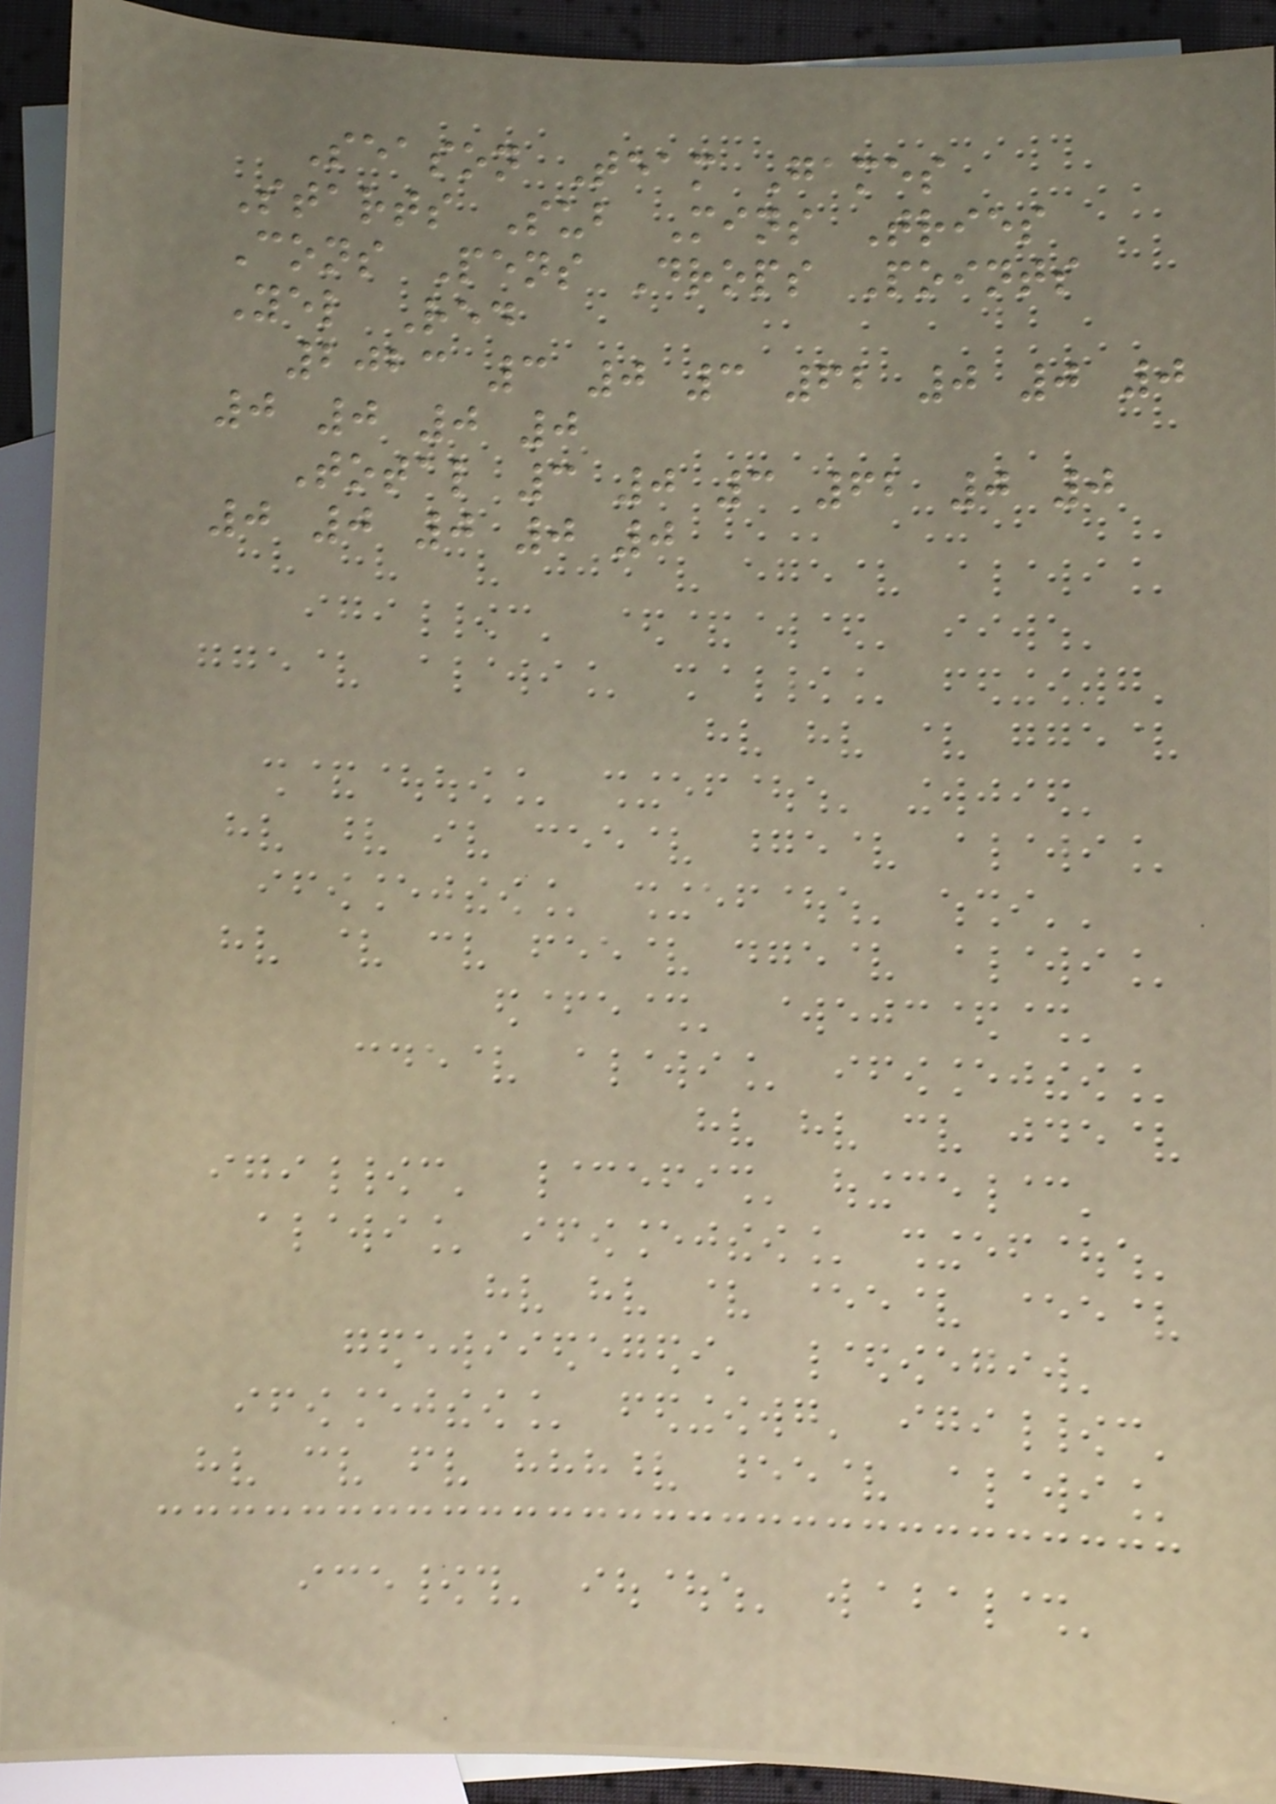Season Team Games
Starts Sub Mins Tries
Cons Pens Drops Points
Yel Red
2023 3 0 3 62 0 0 0
0 0 0 0
Total 3 0 3 62 0 0
0 0 0 0 0
